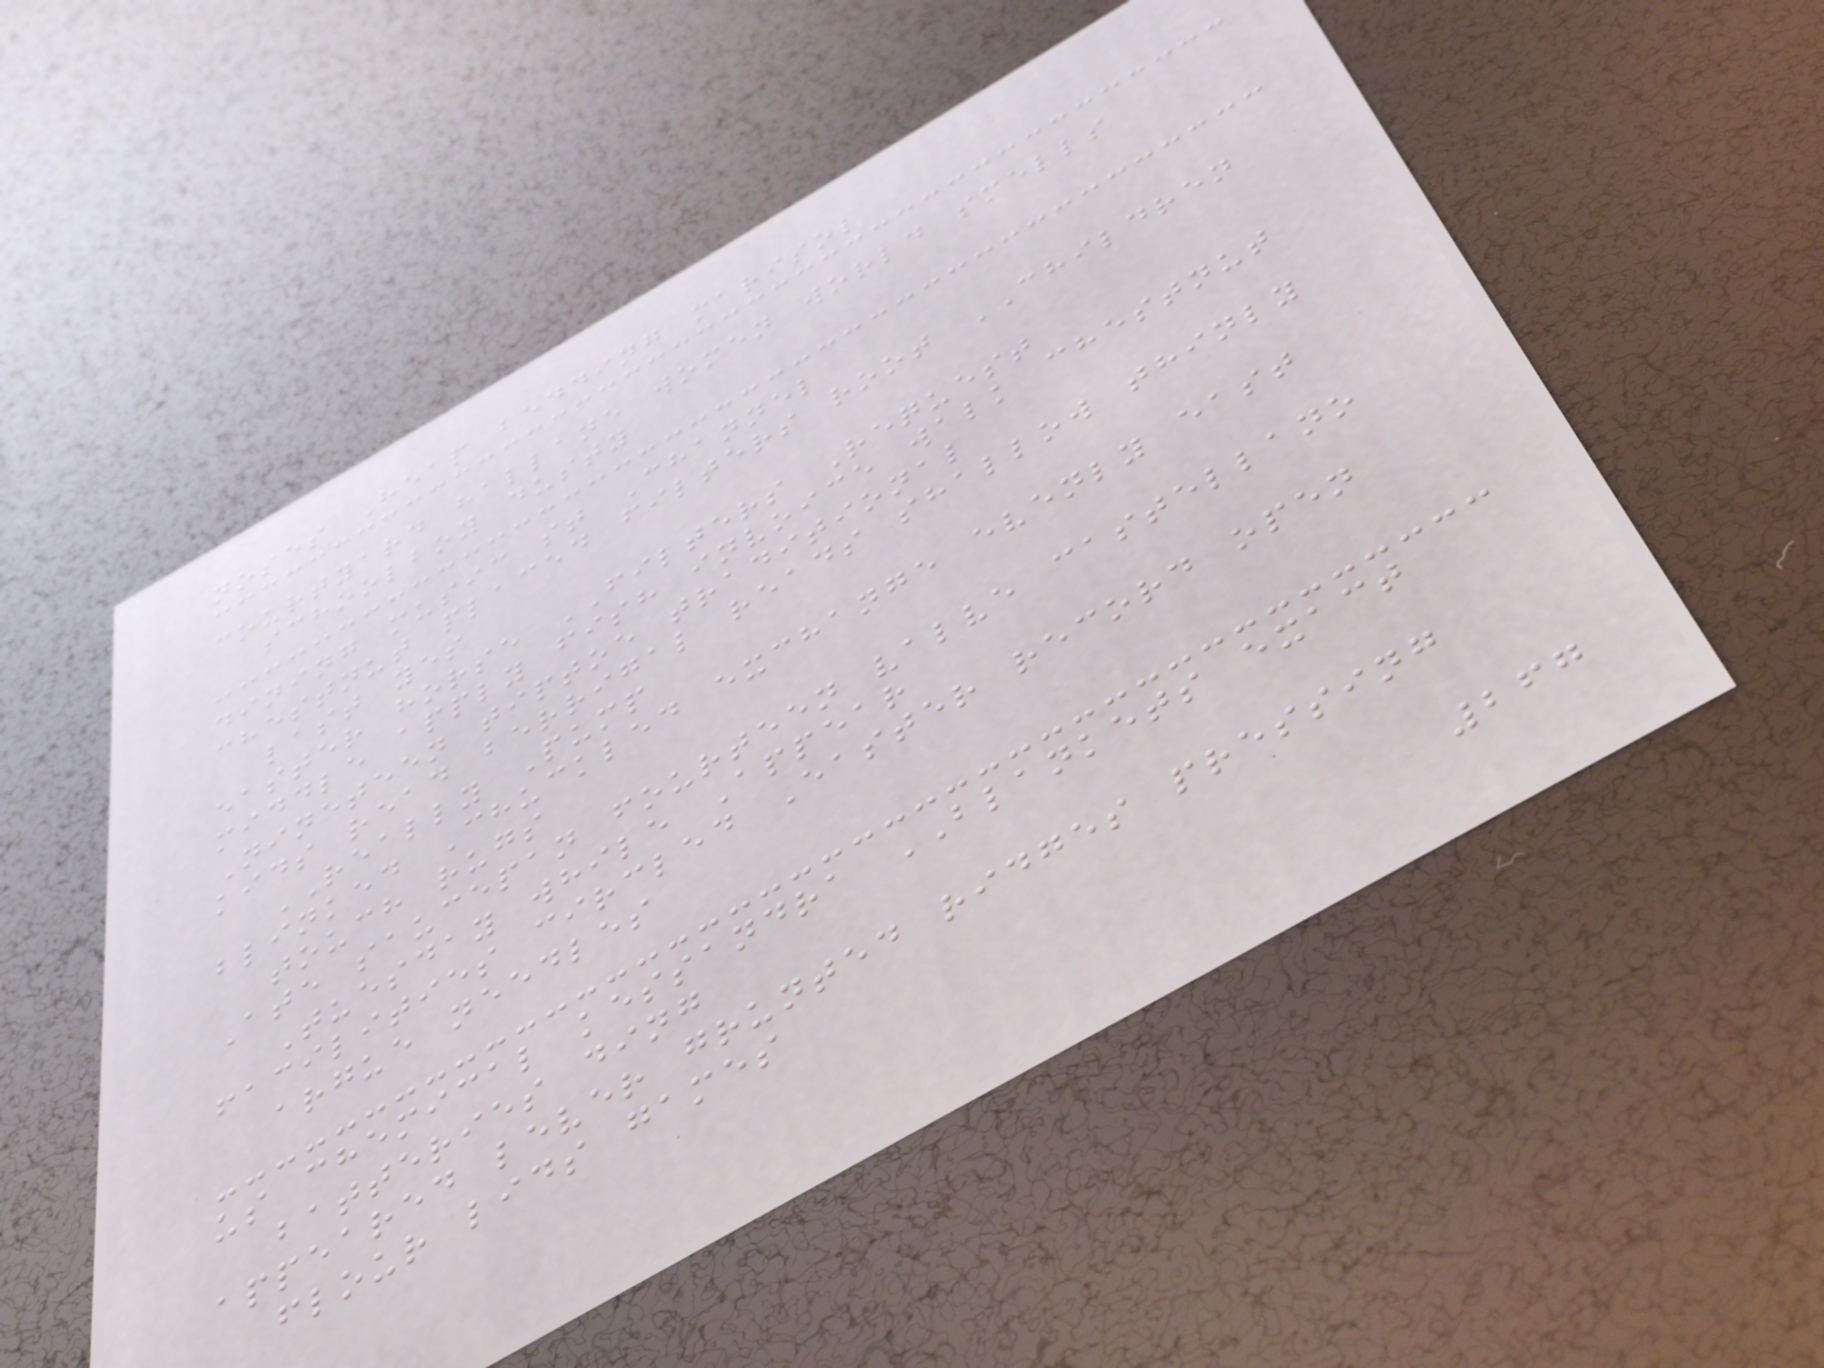noses Heap bedding marisol
courtyard hallane women world smells
schoolboy dusty
dining music st Channel
chestnut placed filters root CHILDREN
last yes
easter horse FILTERS Request
middle apply fish invoice walk chestnut
Nineteen tiptoe traditional
kids read berrigal reads shallow thinly
REALLY Pump
blinked Chuckled exchange evenly east
touch rugs
Ate saucepan fourteen valve castellano
Tuesday while Appear
facilities circled Easter record open
argue needles
us chemical kessandra BLANKETS exact
batteries ding
appeared lever grunted ridges pressing
flour lids games
267
